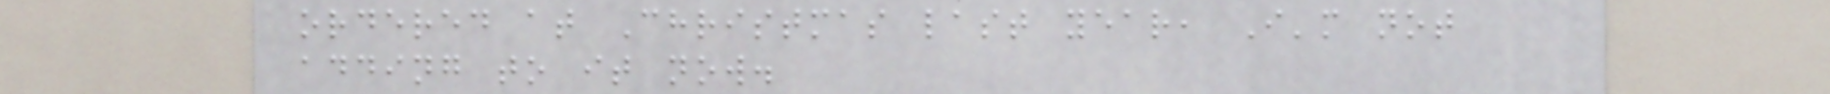ordered at Christmas last year, I'm not
adding to it now.
